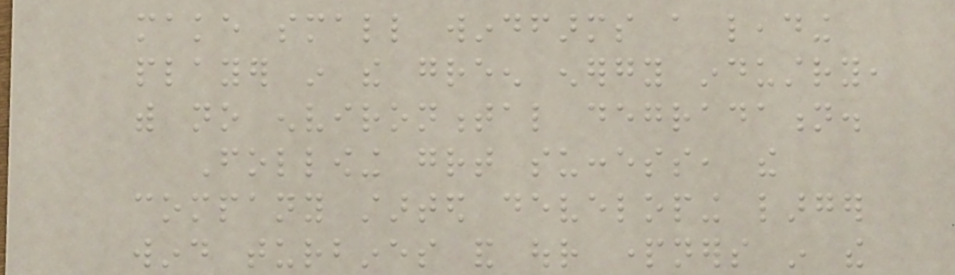make small windfarms a leading
player in the green energy industry,
with no environmental degradation.
Following great success, the
company started developing larger
wind turbines and our partners in the
